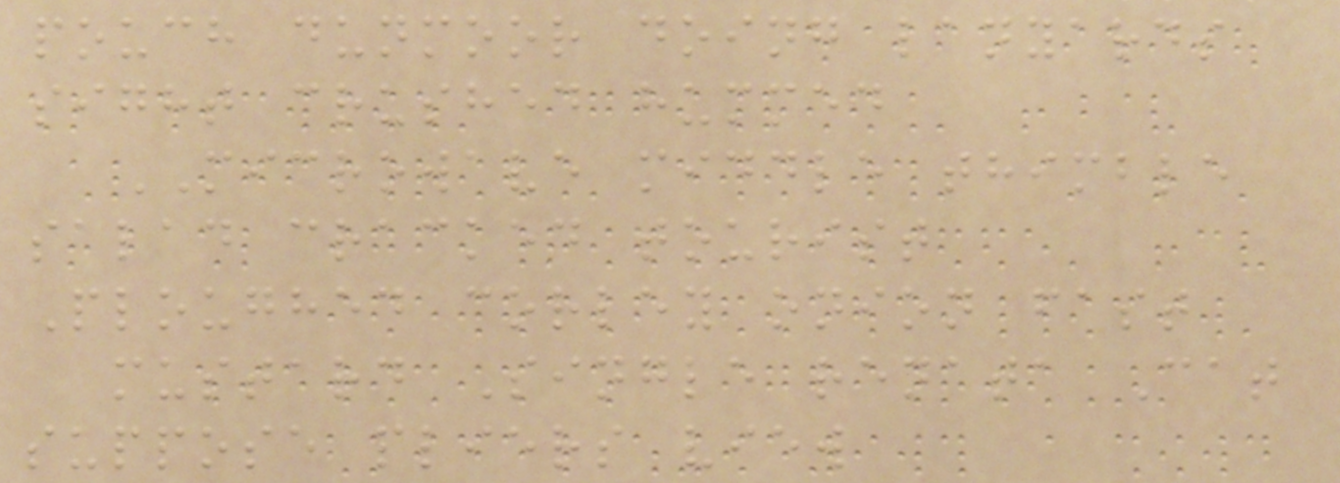pouch dunmoor doing lanyards
sight crushed hummed
MICROWAVE middle thimble
salad cracked tourist
Ploughed corley onion fast
mustard Single renata Cat
suppose pliers view
